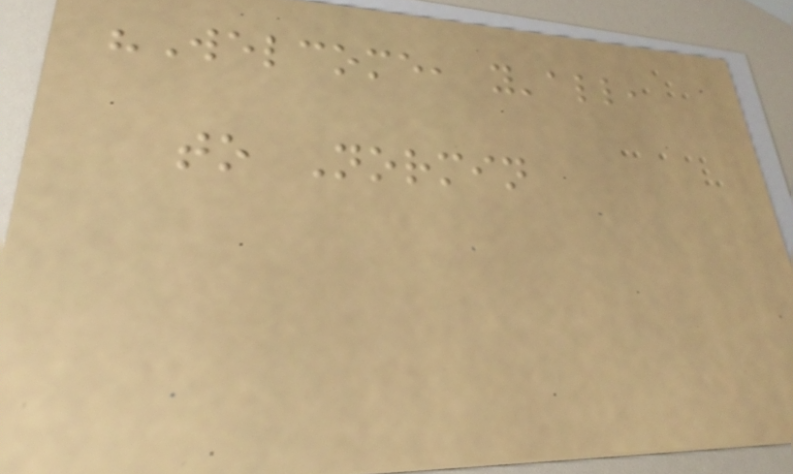"Welcome, y'all,
to Normin
